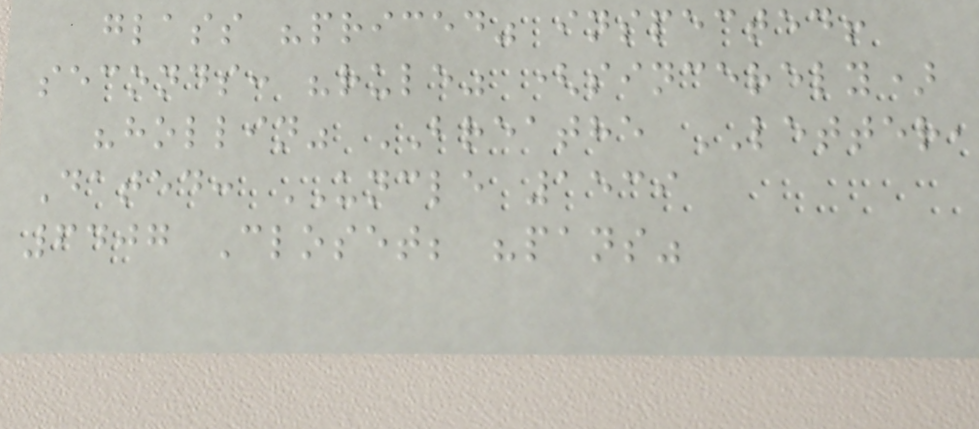glass "priced" inspected!
seconds: "rule" (sincerely)
"hollin" BREATHE LETTER,
Dated: UNCLE 1539
6407 Closet; "pans"
